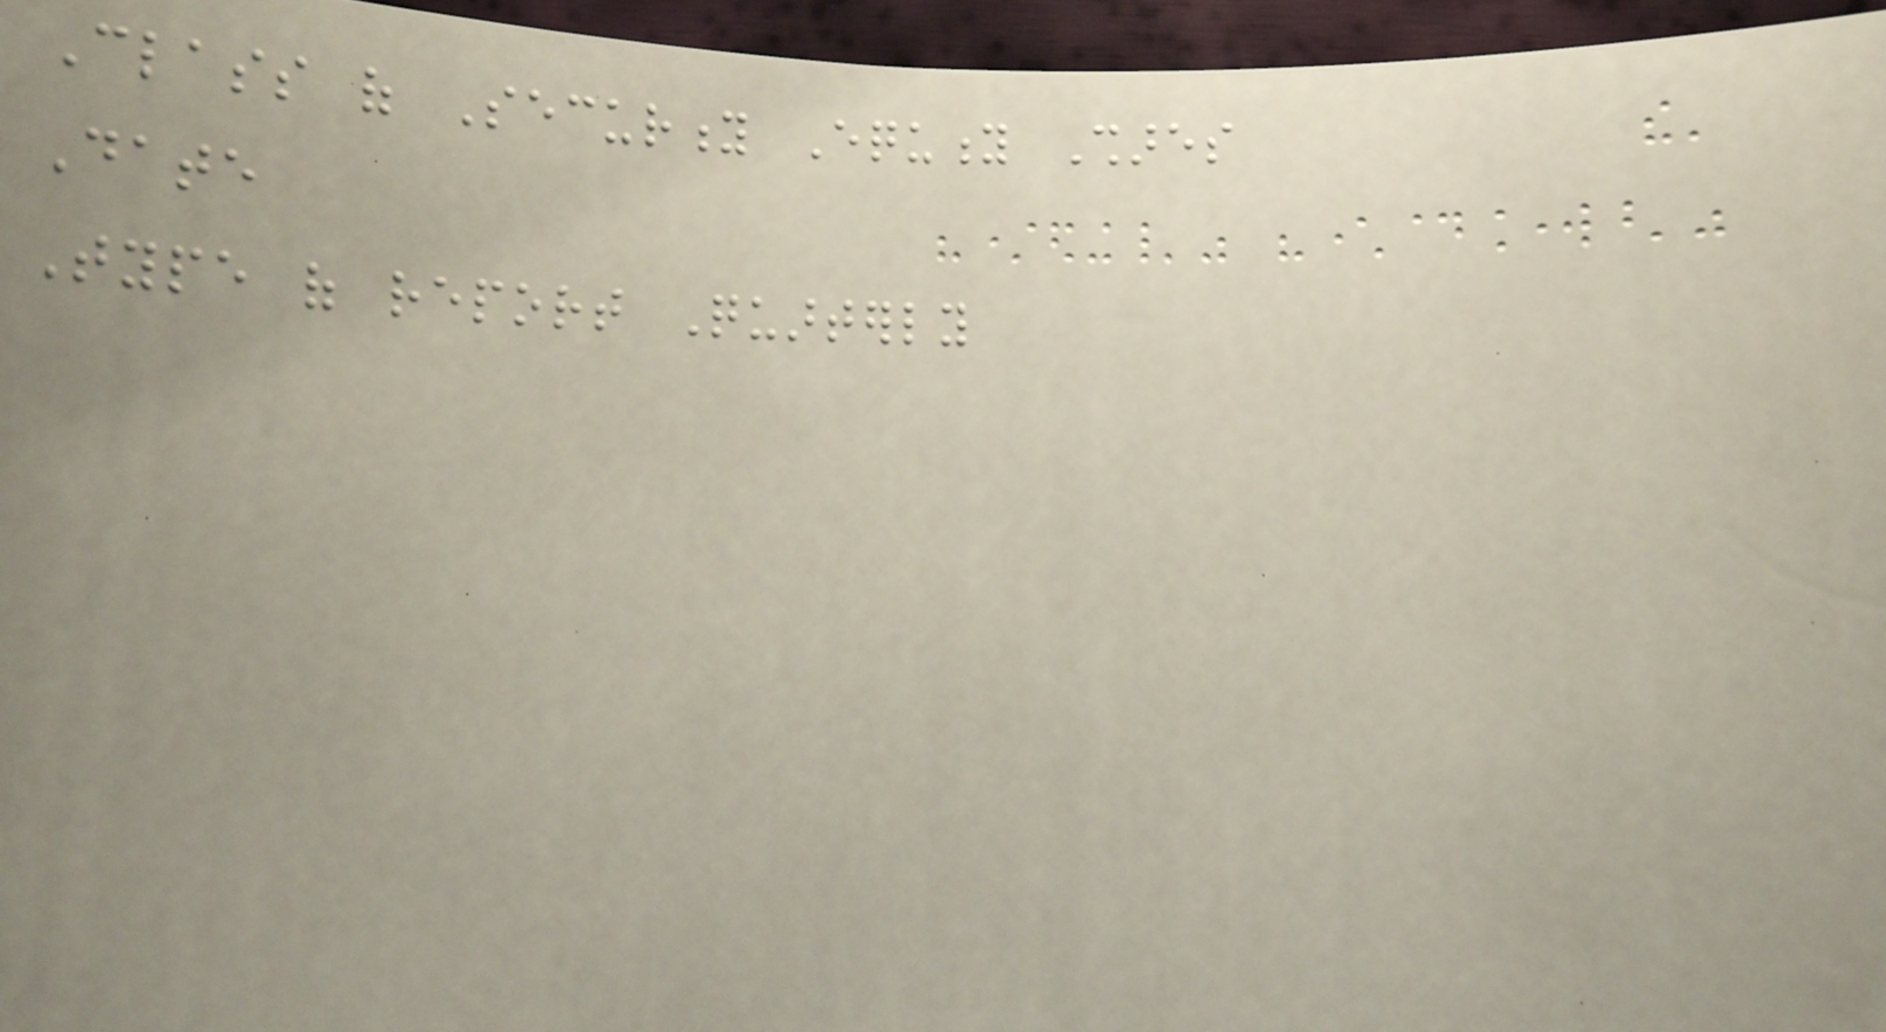Class of Security Equity Shares
Date
Type of report Quarterly
